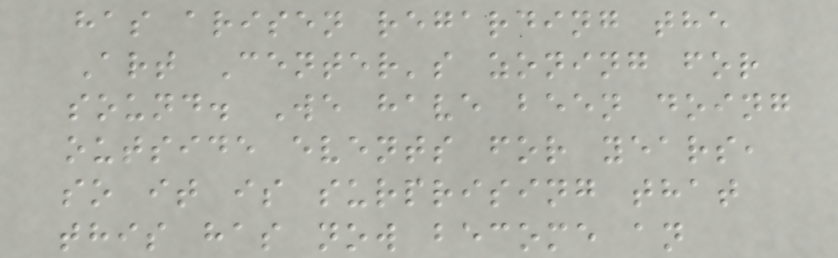has arisen regarding the
Art Center's zoning for
sound. We have been doing
outside events for years,
so it is surprising that
this has now become an
